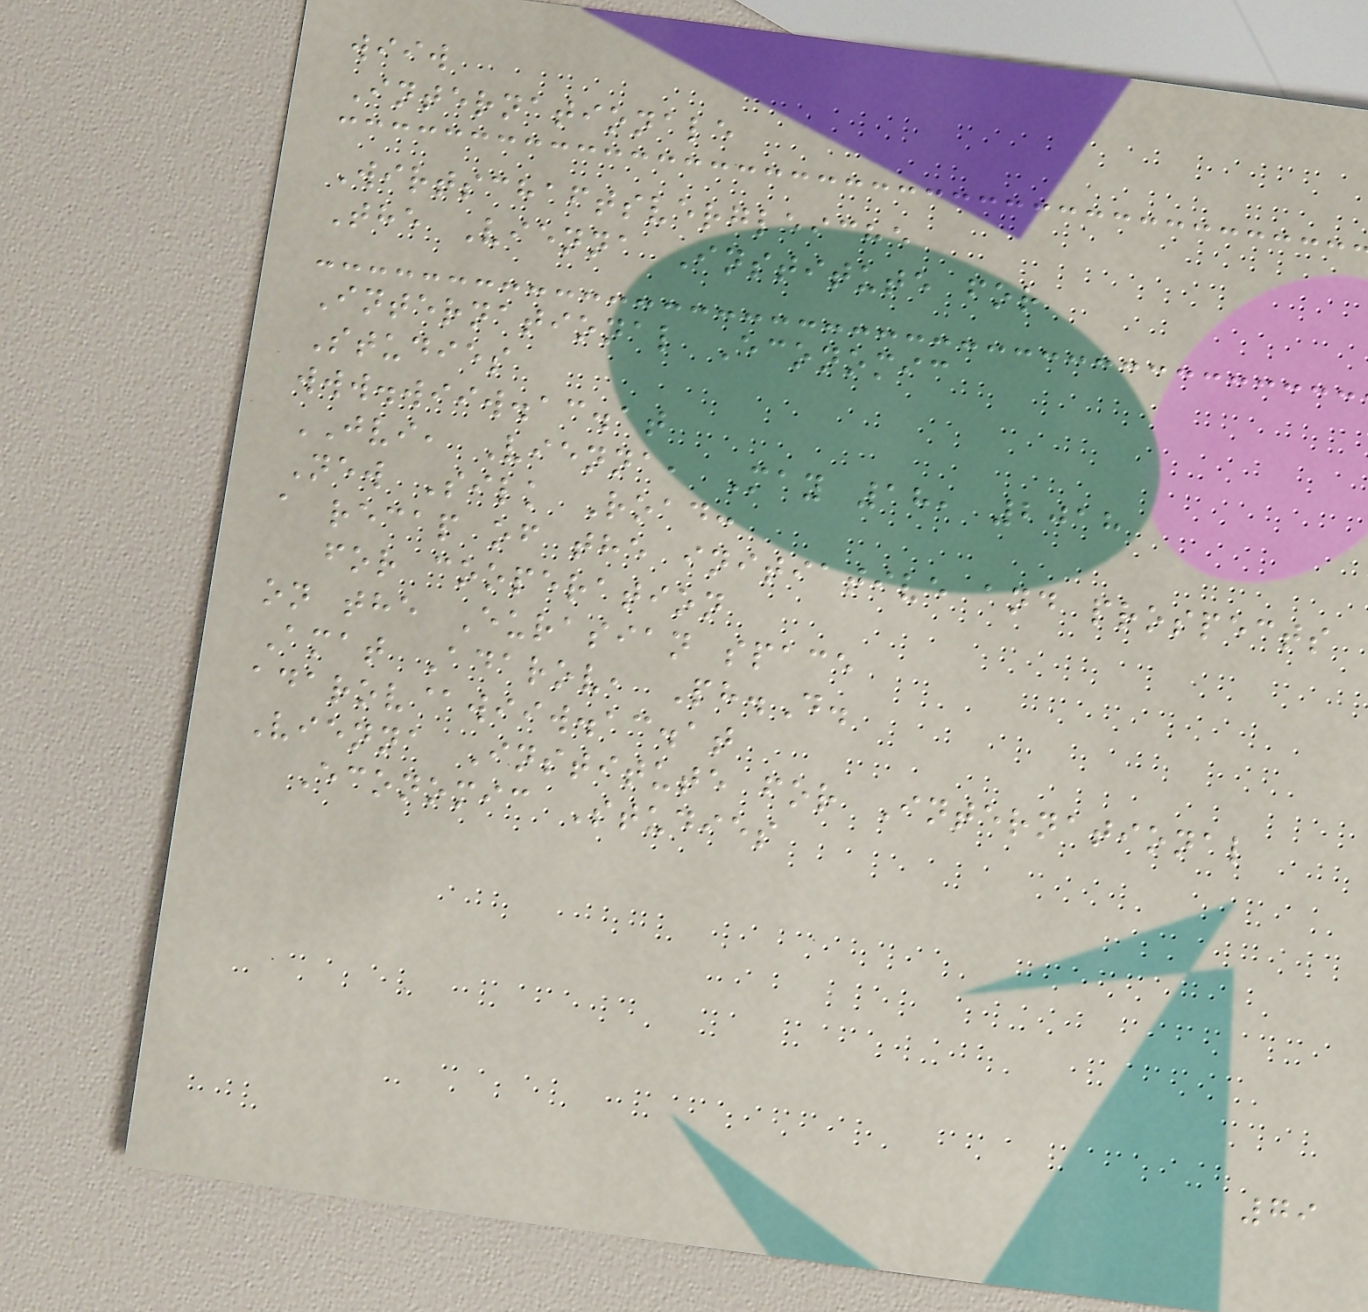wiiw
Internationale
Wirtschaftsvergleiche
The Vienna Institute for
International Economic
Studies
www.wiiw.ac.at
JVI, Vienna, May 18, 2018
New Silk Road:
a recap of the initiative and prospects
for cooperation
on the Eurasian space
Amat Adarov, Ph.D.
adarov@wiiw.ac.at
Vienna Institute for International
Economic Studies
79
